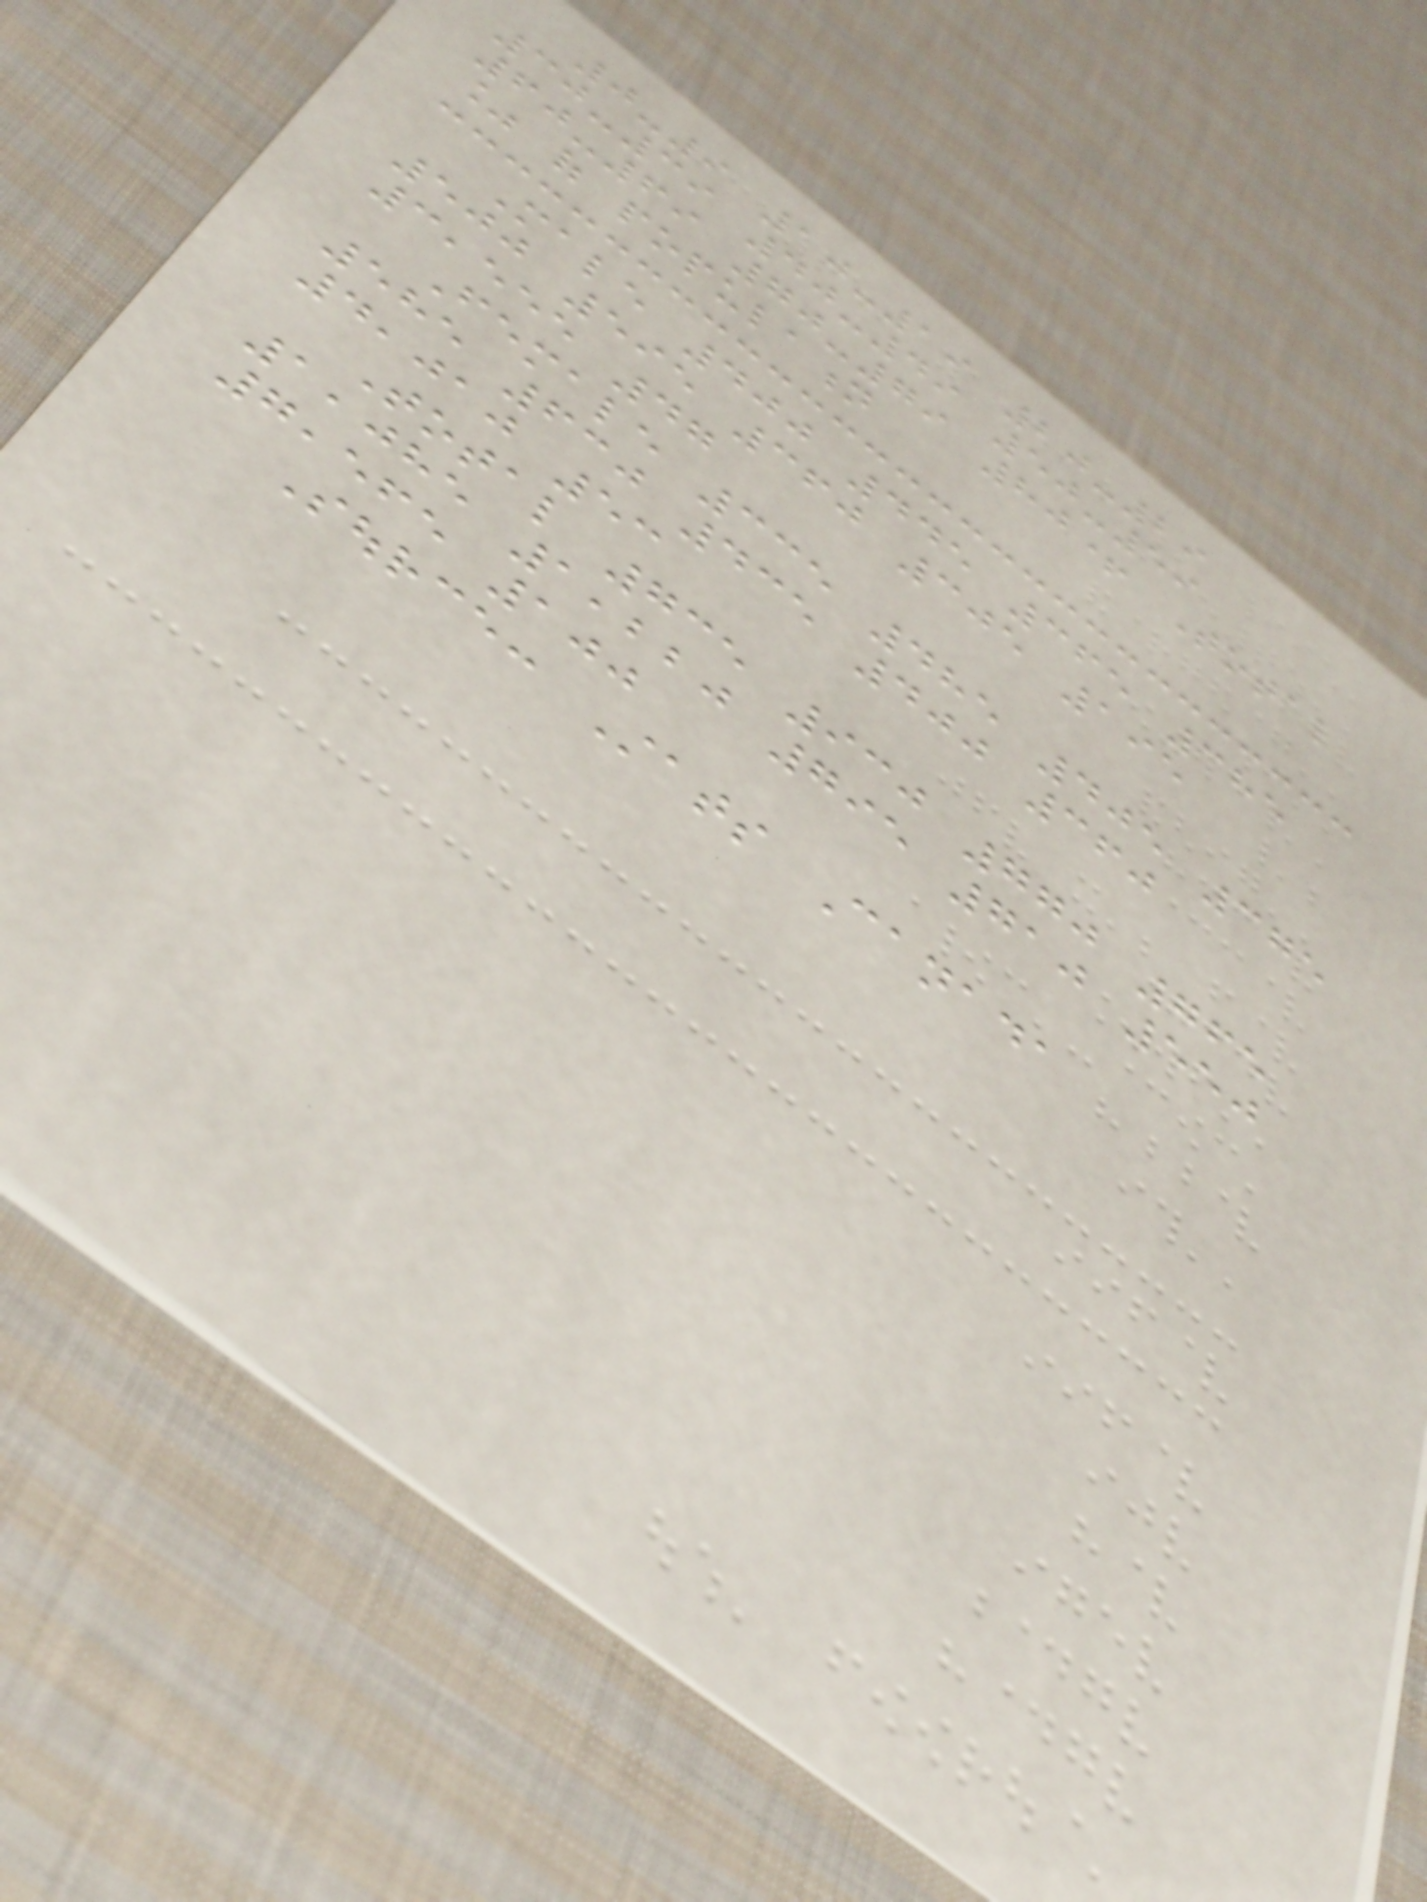0-9 10-19 20-29
30-39 40-49 50-59
60-69 70-79 80+ Total
% of population
Male 400 445 365 385
500 595 360 305 195
3,555 47
Female 335 485 405 375
585 630 435 400 360
4,010 53
Total 735 930 770 765
1,085 1,220 795 710 550
7,565 100
Source: Stats Canada
